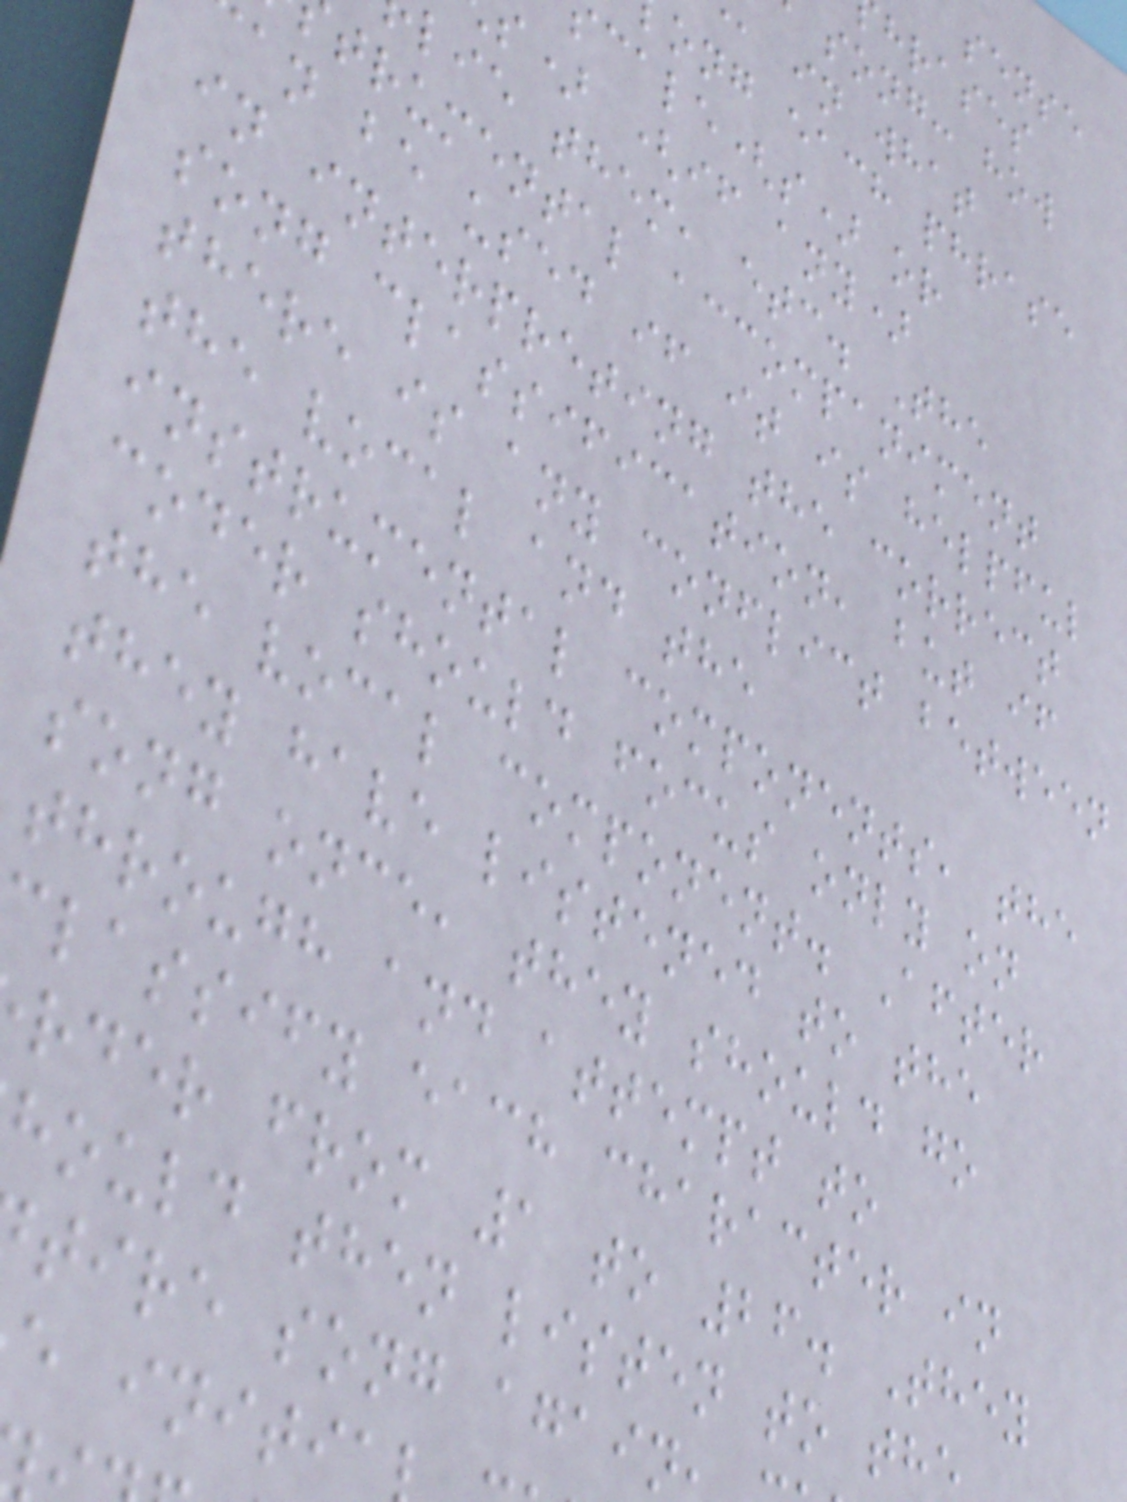song: how
, in what
ong each phrase
cale(s) or
s) (if any)
lie them, etc. The
trumental accompaniment
an be used if it is helpful
in interpreting the correct
song classification, but if
there is any conflict between
the vocal and the
instrumental components, the
coder should focus only on
the vocal component. After
they have listened to the
song once, they should go
through and attempt to
classify each character in
rder from 1 to 26. They
hould then listen to th
tire song again
e initia
